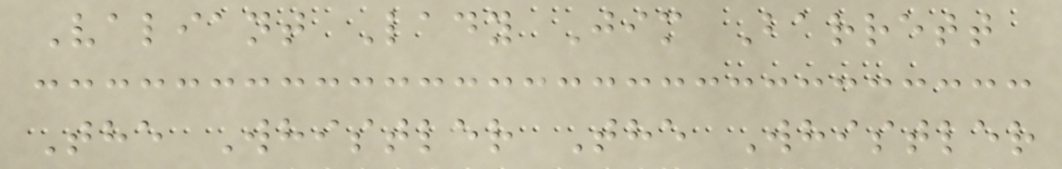Valiant Lady Jim Barrett
The Whistler The Whistler
